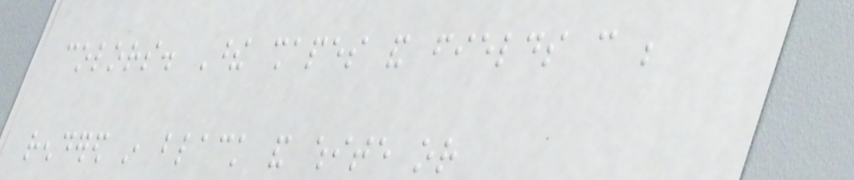colors. These shapes and fields can be
rendered in black and white or
